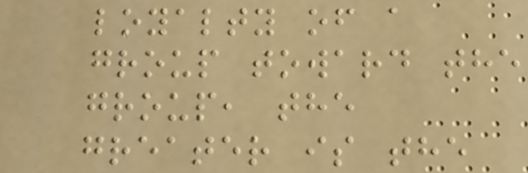loyalty of a
group toward the
group, the
greater is the
